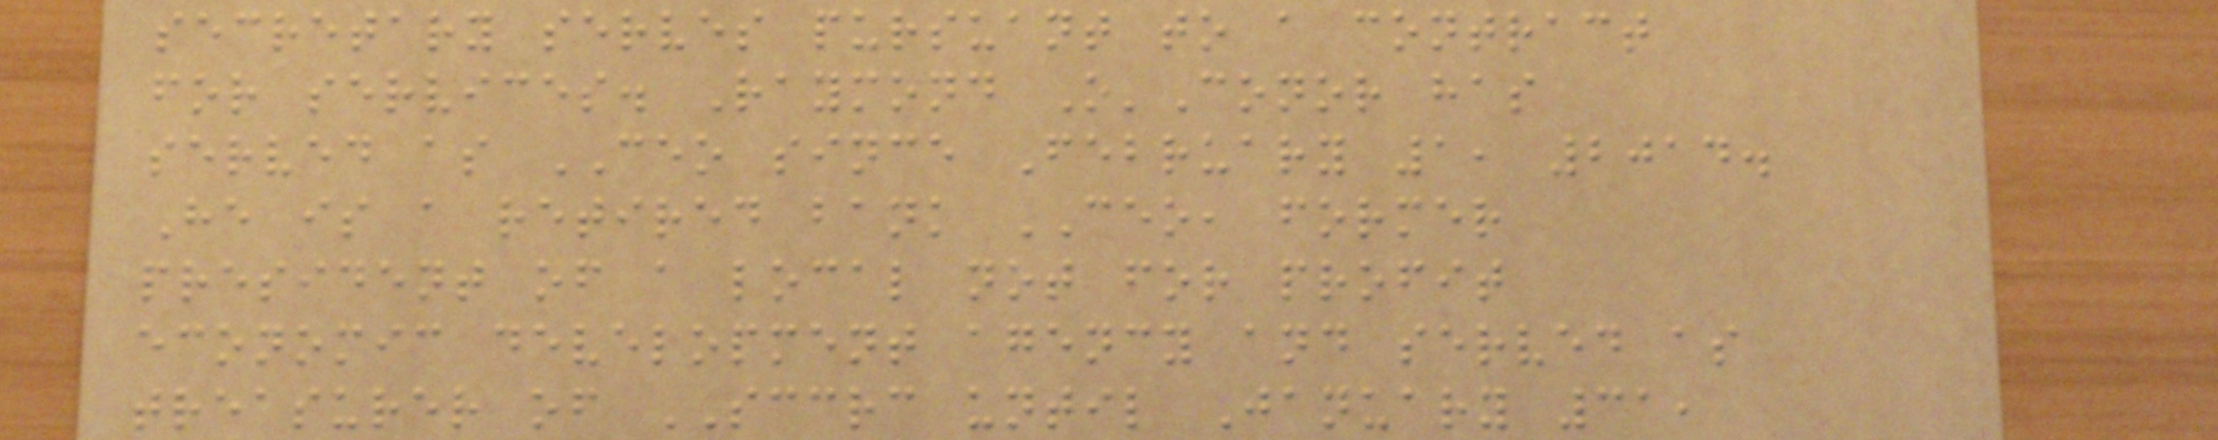secretary serves pursuant to a contract
for services. Raymond O'Conor has
served as CEO since February 1, 2014.
He is a retired bank CEO, former
president of a local not for profit
economic development agency and served as
treasurer of SCCRC until January 31,
